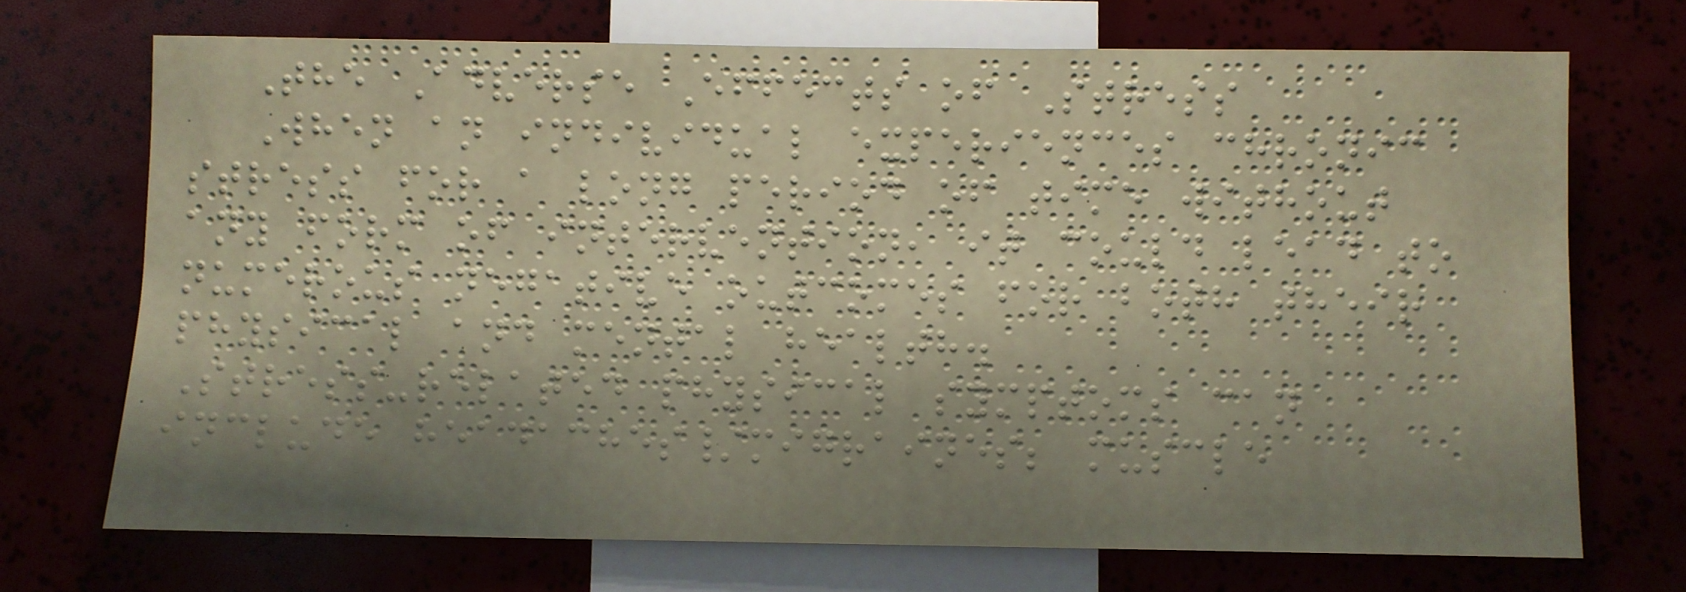The Adverse Effects of Stress
When an individual experiences chronic
stress for a long period of time without
any form of intervention, it could lead to
numerous negative outcomes for both their
physical and mental health.
Stress-related physical symptoms can
include headaches/migraines; muscle
